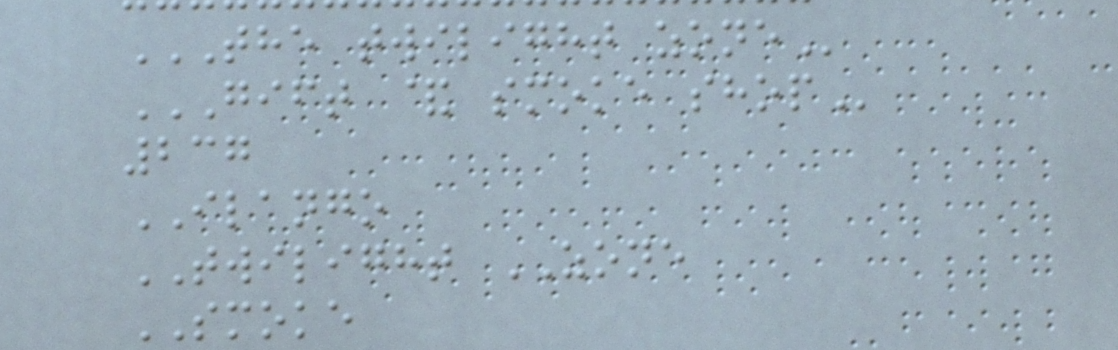THE TWILIGHT ZONE
GIFT & SMOKE SHOP
237
ILANGO
TWILIGHT ZONE
SMOKE
